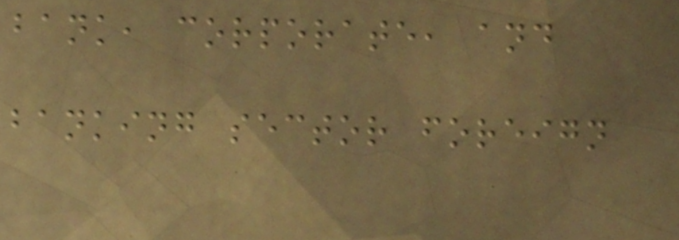bank, corporate, and
banking sector foreign
